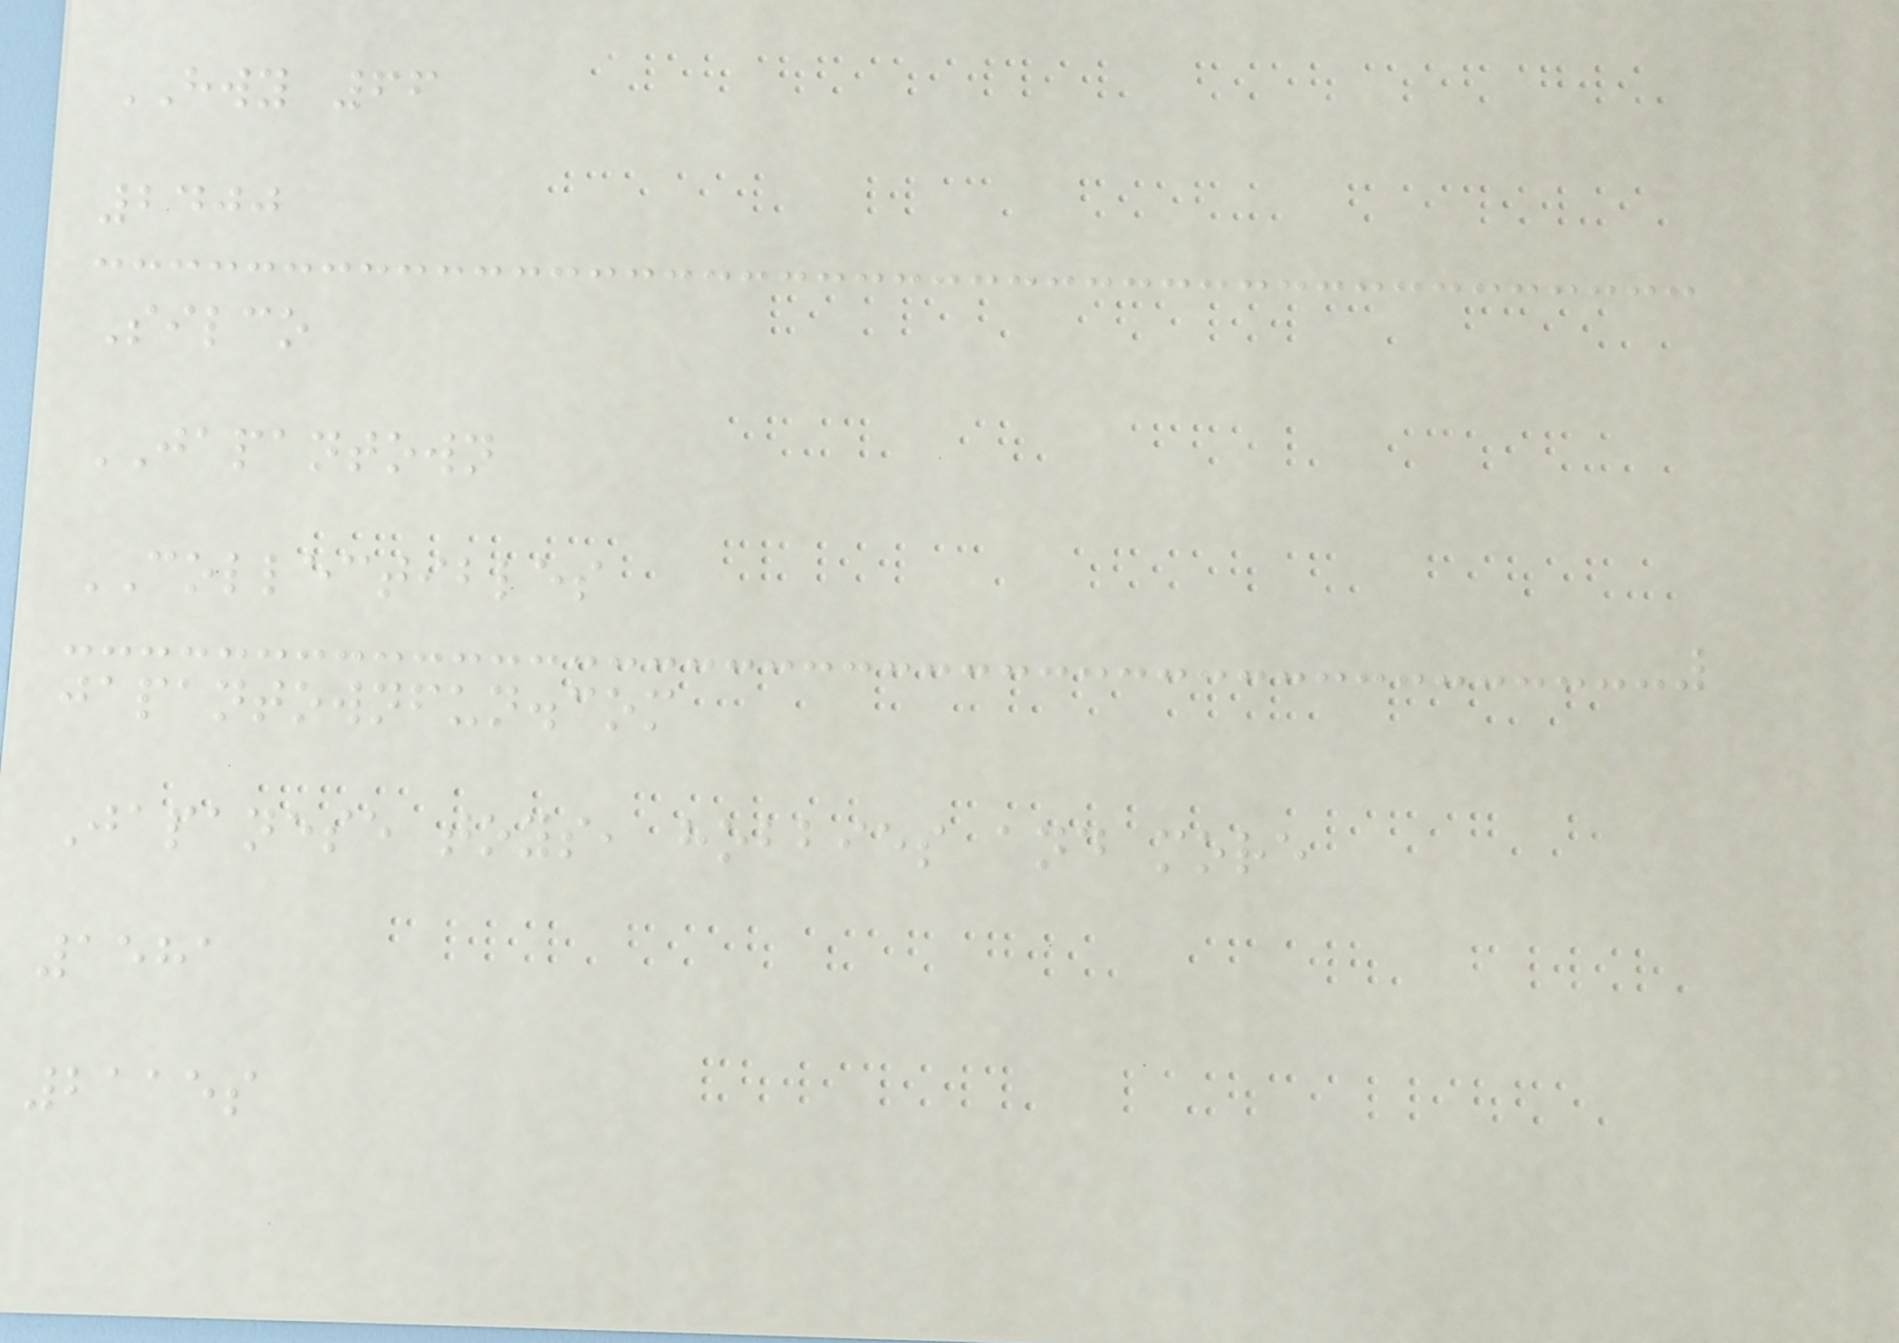HWY 66
2400
Silco
JAPANTOWN
COLLECTIBLES
japantownfun.com
Japanese toys, hobbies and more
1581
2115s
